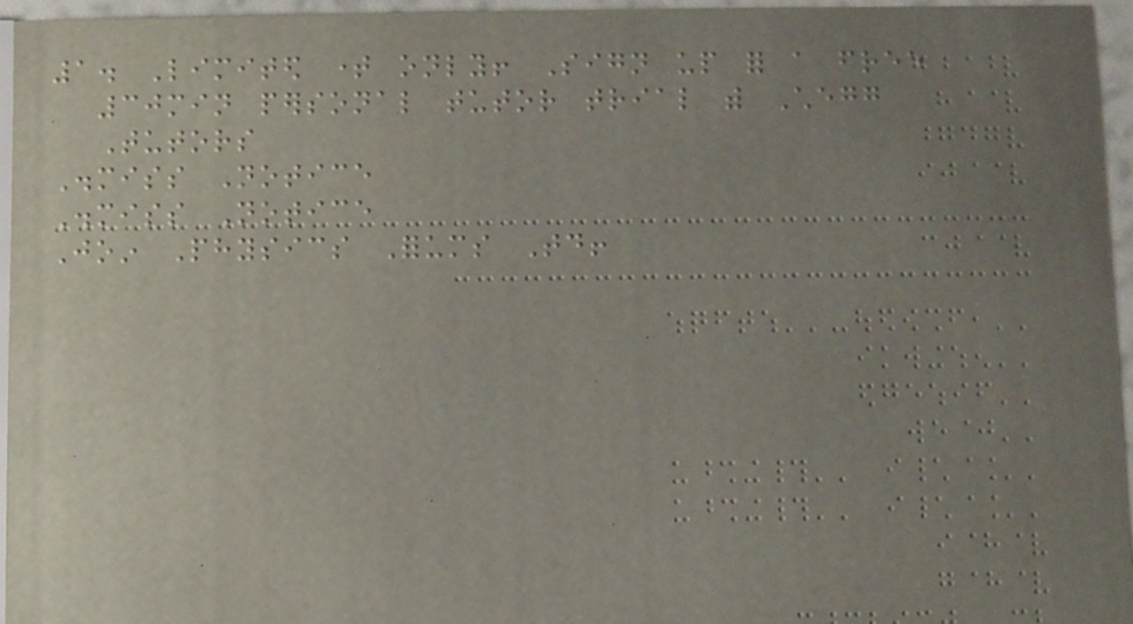1. Limited time only! Sign up for a free
30min personal tutor trial with Chegg
Tutors
Dismiss Notice
Dismiss Notice
Join Physics Forums Today!
